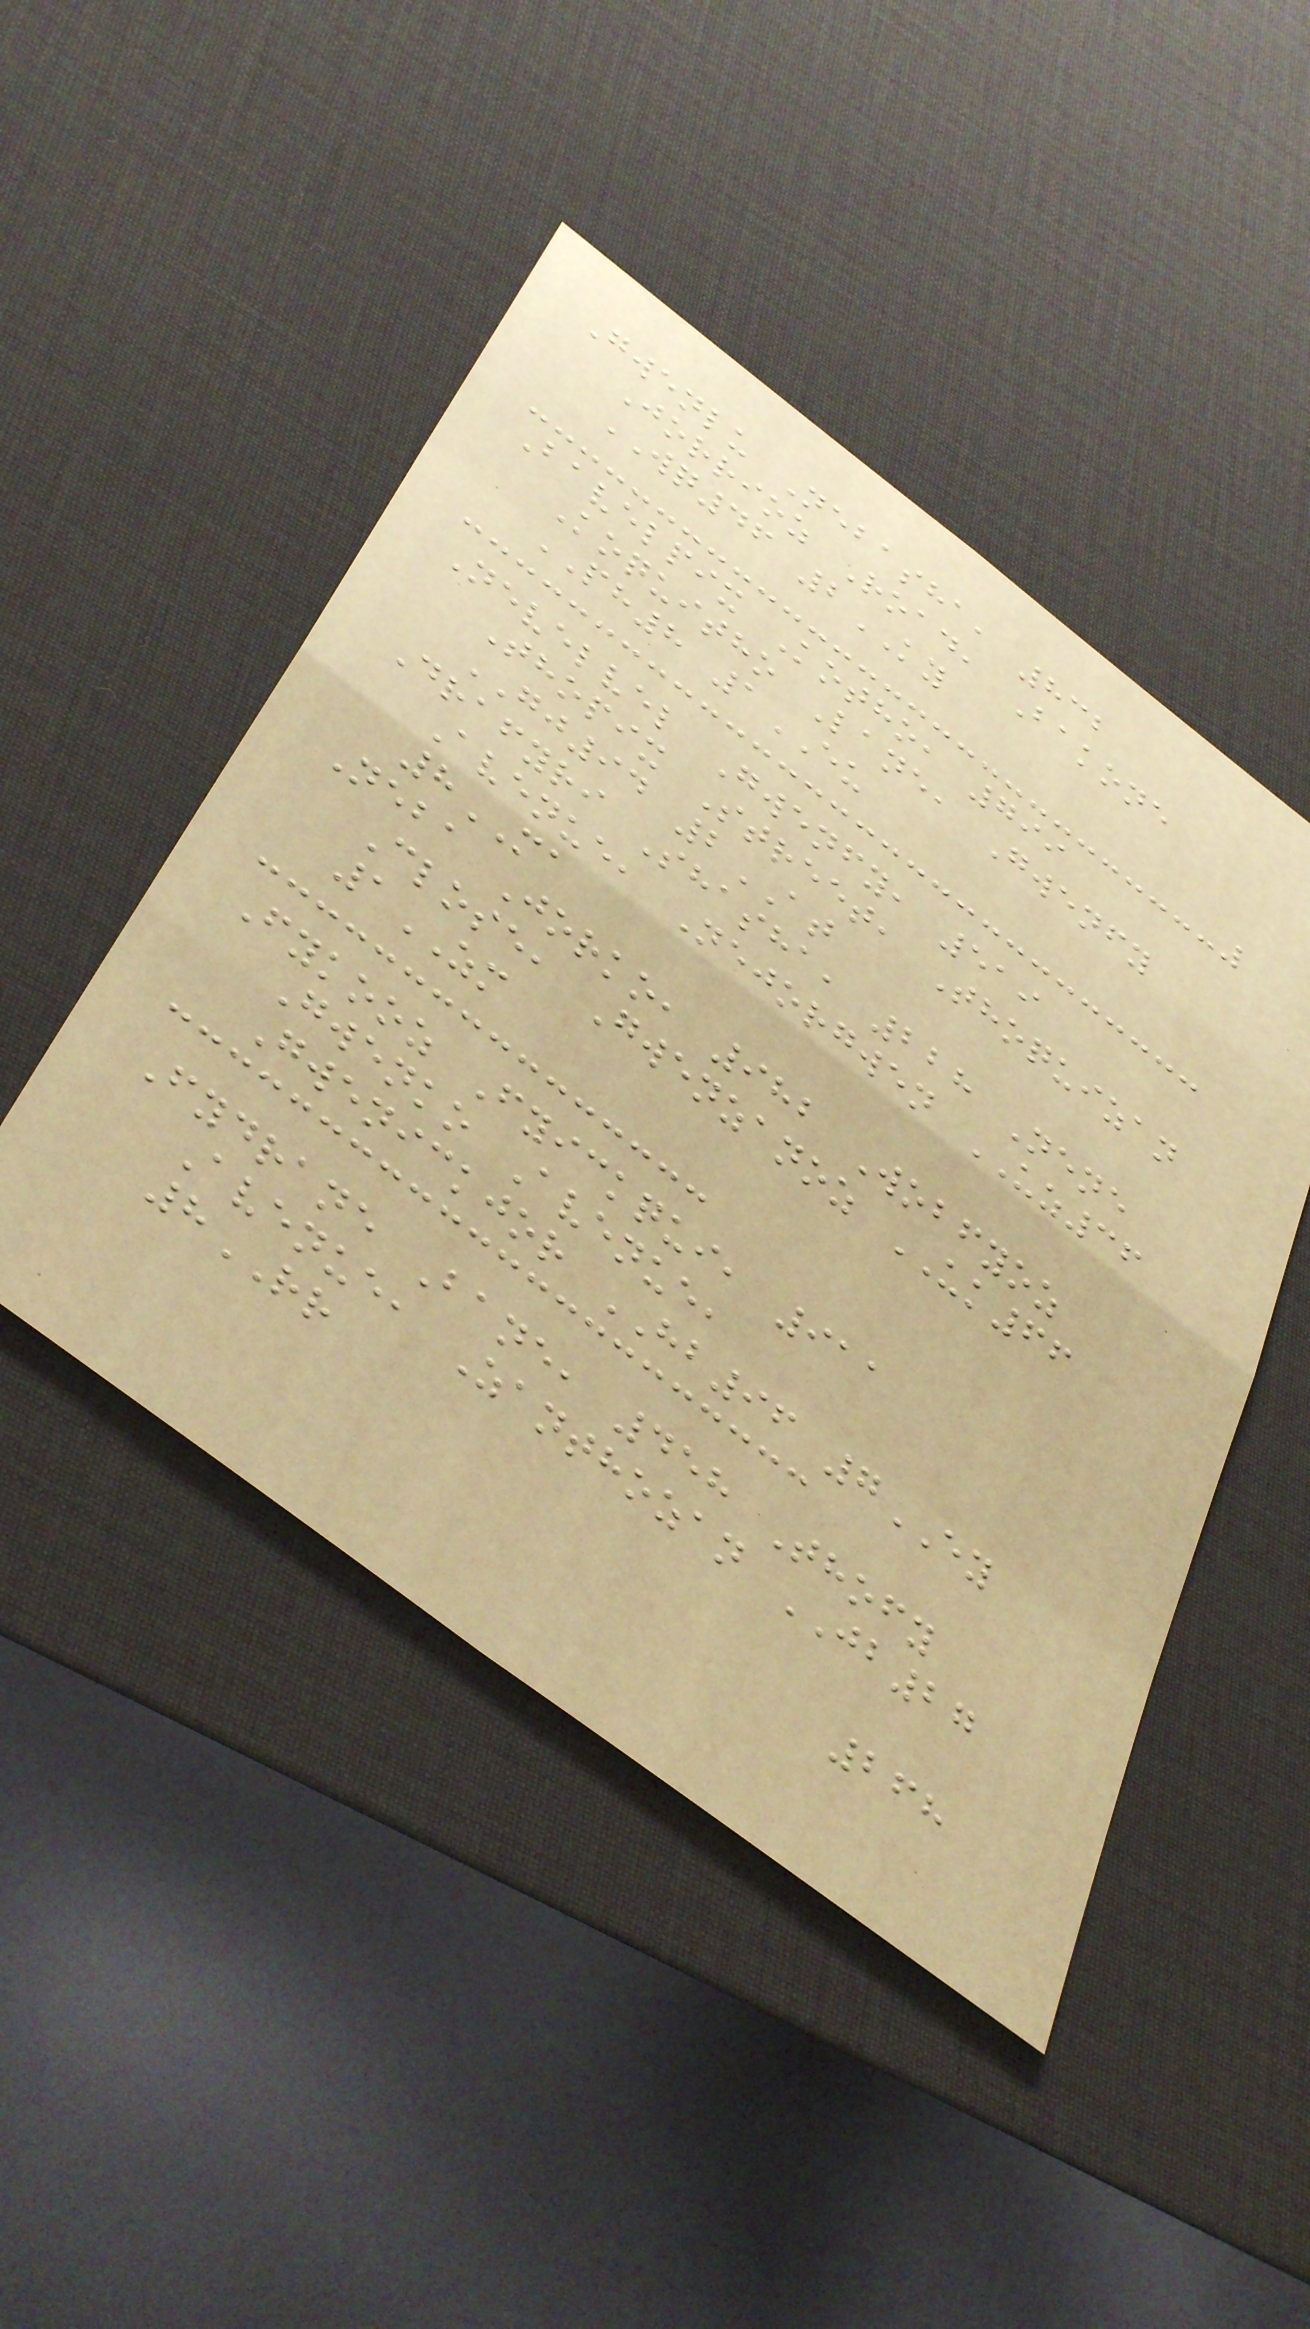Gwenlu Nebasha, 832
Jorrioz Road, Bakone
WQ46 2KY
Bavelpix Kotho, 799
Koquitho Lane, Gwenfy
PH8 1EU
Nevelvel Gwenfy, 519
Thopix Street, Thoquizan
GJ94 2AT
Drafyri Shasha, 228 Nene
Avenue, Nejorgwen UZ36
8MA
Neba Jorko, 982 Wobfyoz
Close, Gwenzanoz UK66
1ZM
Fykooz Fyickqui, 911
Gwenko Avenue,
Gwenickjor HB96 7EY
Fydrane Bane, 458 Thofy
Avenue, Zanthozan JB27
8RR
268
